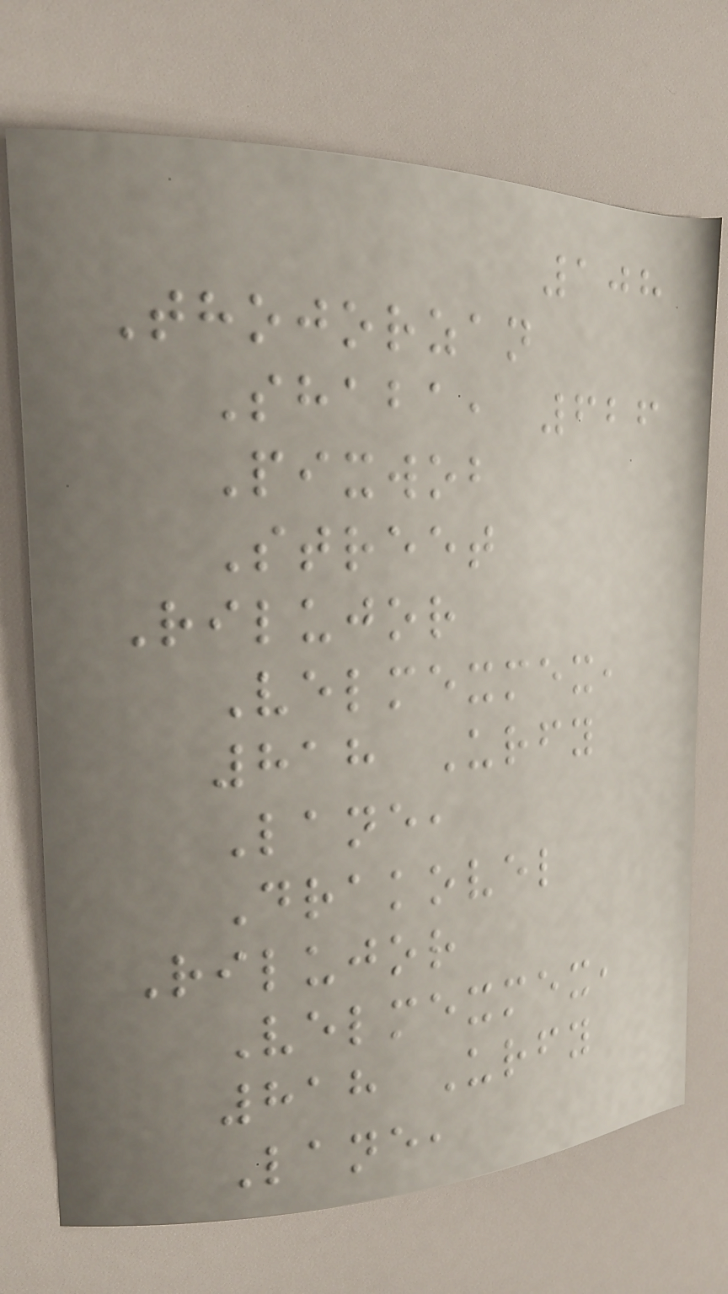108
Thojorzan
Shaba, 626
Pixwob
Street
Rilujor
Velmexmex,
818 Urfy
Lane,
Drakovel
Rilujor
Velmexmex,
818 Urfy
Lane,
